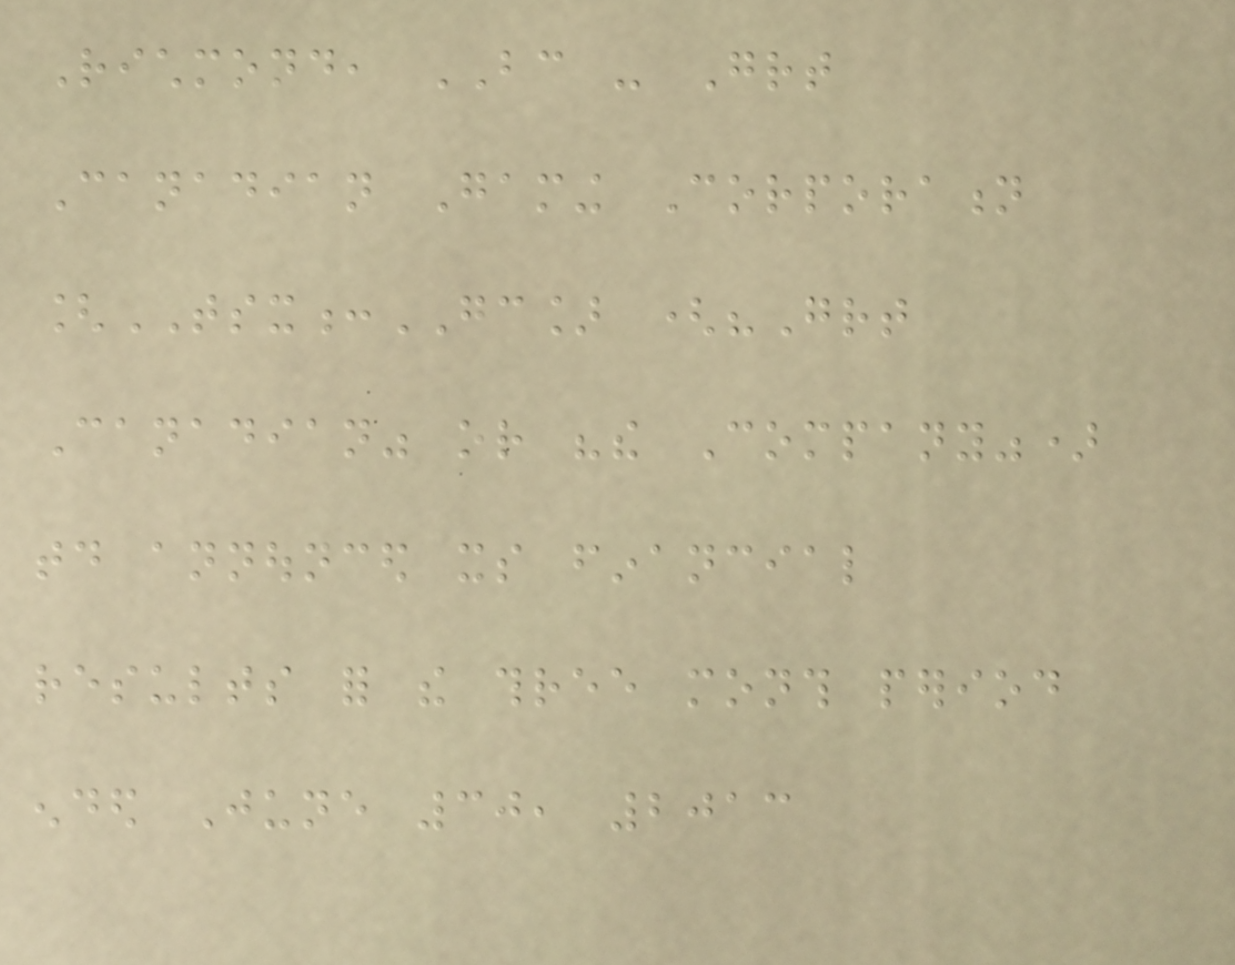Richmond, BC - Great
Canadian Gaming Corporation
[TSX:GC] ("Great
Canadian" or "the Company")
today announced its financial
results for the three month period
ended June 30, 2013
